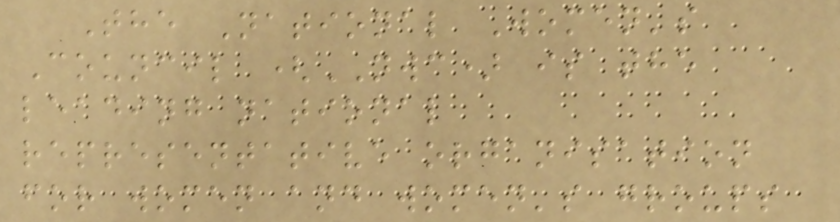The National Women's
Council (NWC) is the
leading national
representative organisation
for women and women's groups
